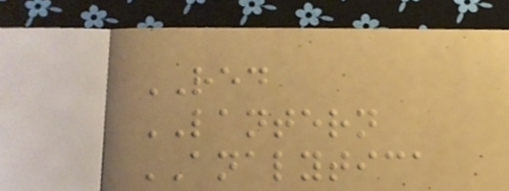RED
LANTERN
ANALYTICA
